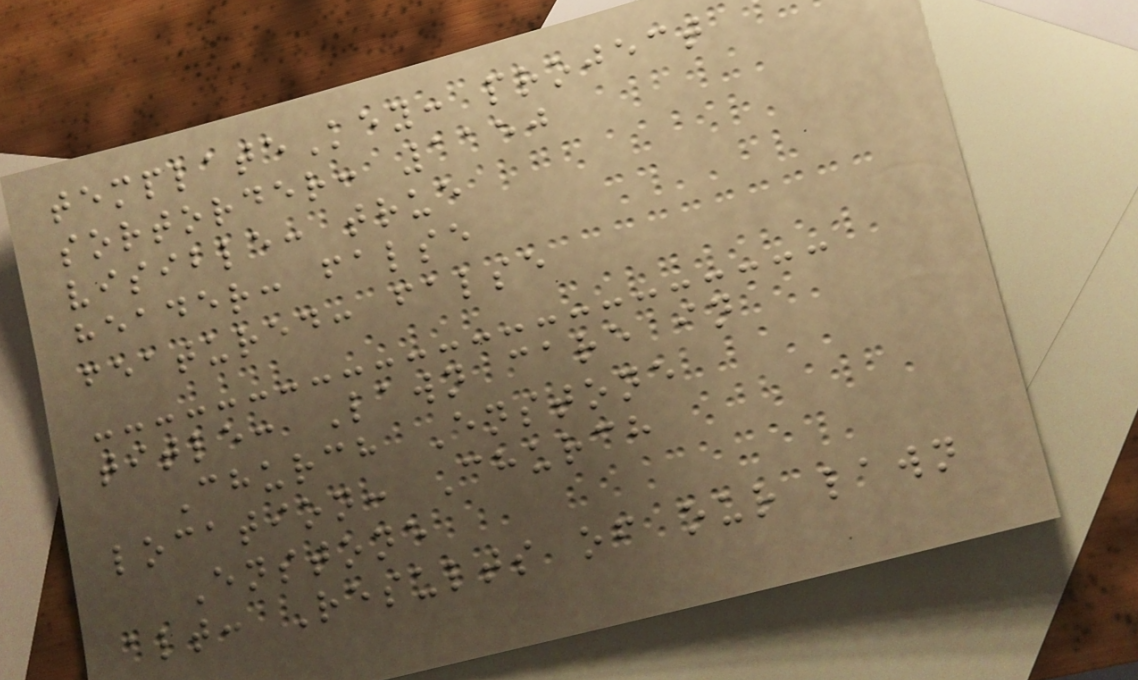templateKey: project
sortorder: 1150
visible: true
header: false
featured: false
title: Lawn care in
Church Enstone
location: Church
Enstone
alt: Results of our lawn
